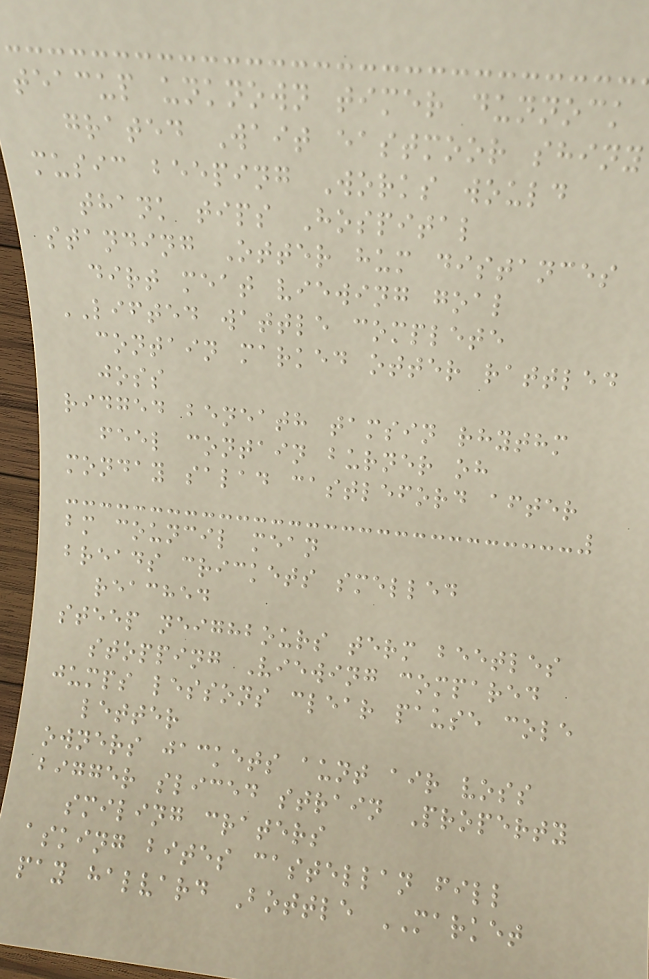teacup unknown timer dunnock
grated Wait eastmoor shiny
music beeping Works would
thank tips Hospital
standing Otter hum distances
dirt meat viewing goal
LIFTED wattle complete
contain marked otter rattled
joss
ridged beneath tamsin rhythm
feel contain burner oh
monday salad castleford after
bm council mean
breads crickets smelled
reached
steep neighbours term beetles
stopping Viewing compared
jumps lessons clear pause cole
letter
owners jackets aunt air voss
bigger sliced strain Property
smiling craters
asking bites castellan fill
pay halvard Bottle MARKET
